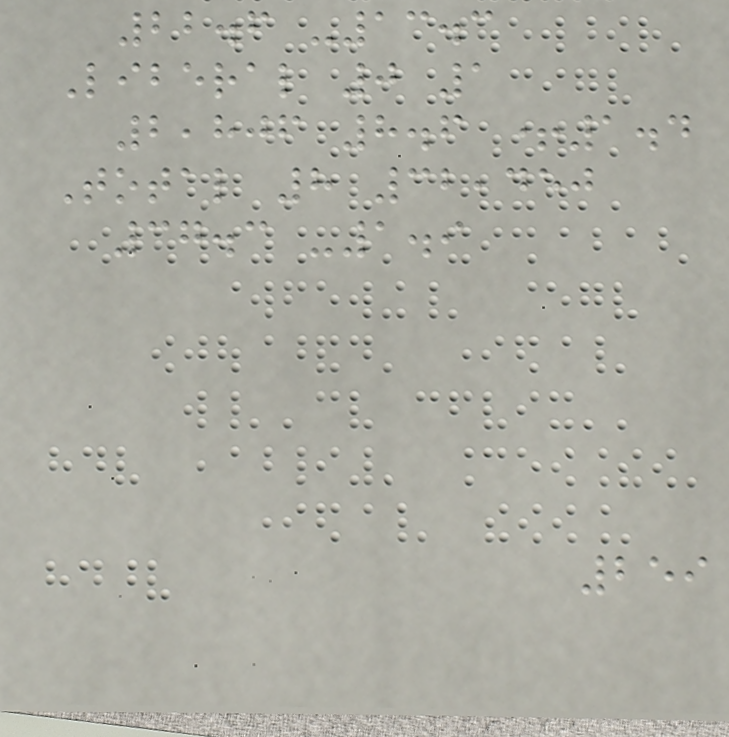22.6 -13.3
Liberal 0 1
2,806 8.6 +1.4
Total 8 32,450
37.3 -1.9
259
